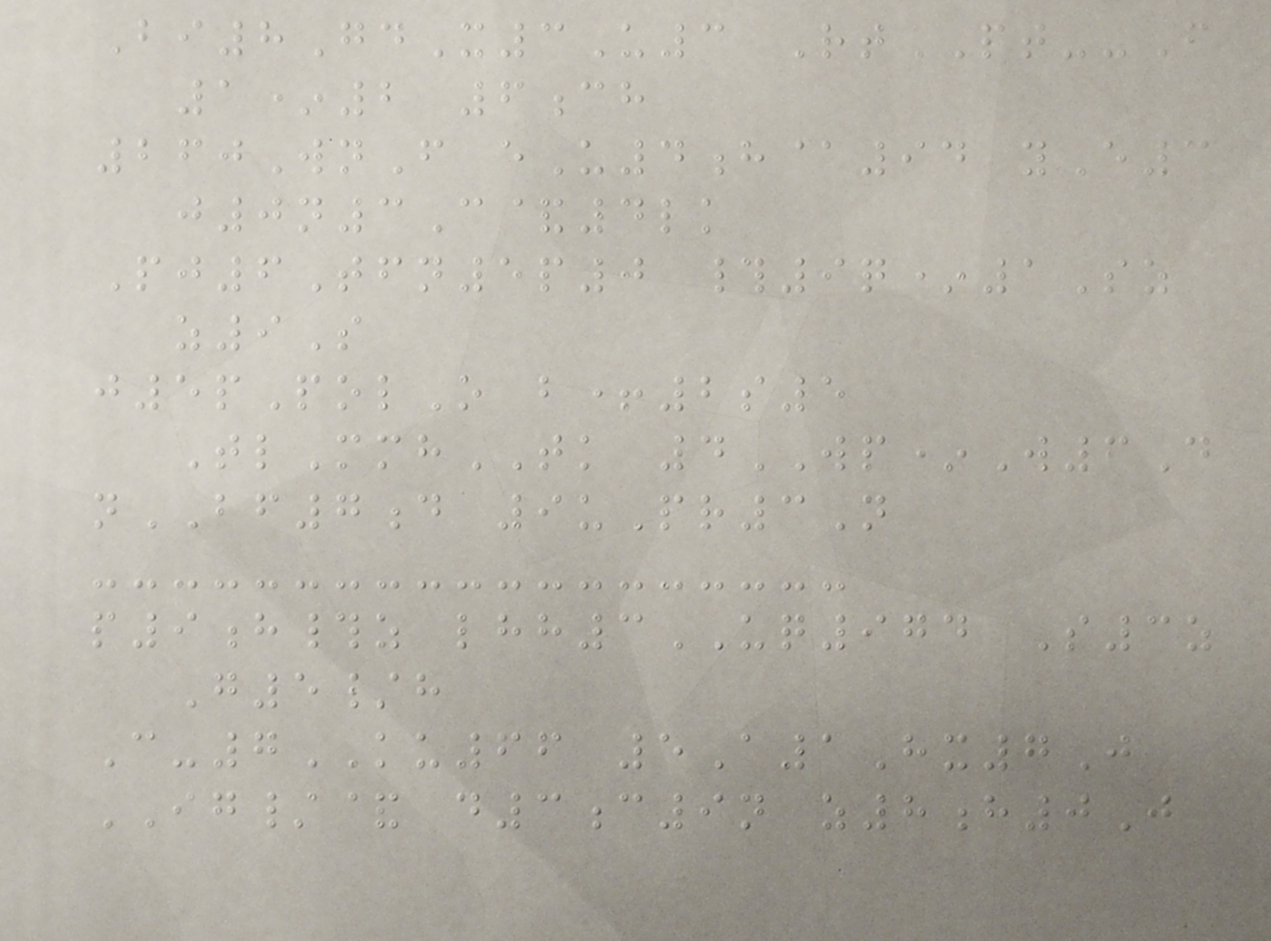Bi8GdX3U3 RtPT--F
1*2 6ch
260WnF eU4h@94 yE3
j0n3C&4lk
Pj6Tfn5p0 #9q*1Sz
z9S
j5pPolO b+2s5
TlMmhTK 4WP*W6D
nBF7d 9uPr3N
p9h#z lhh3UQ974 S3z
G5/h
C-7KU66 5A1Hx7J
IG/& d3c9n z8h0J
